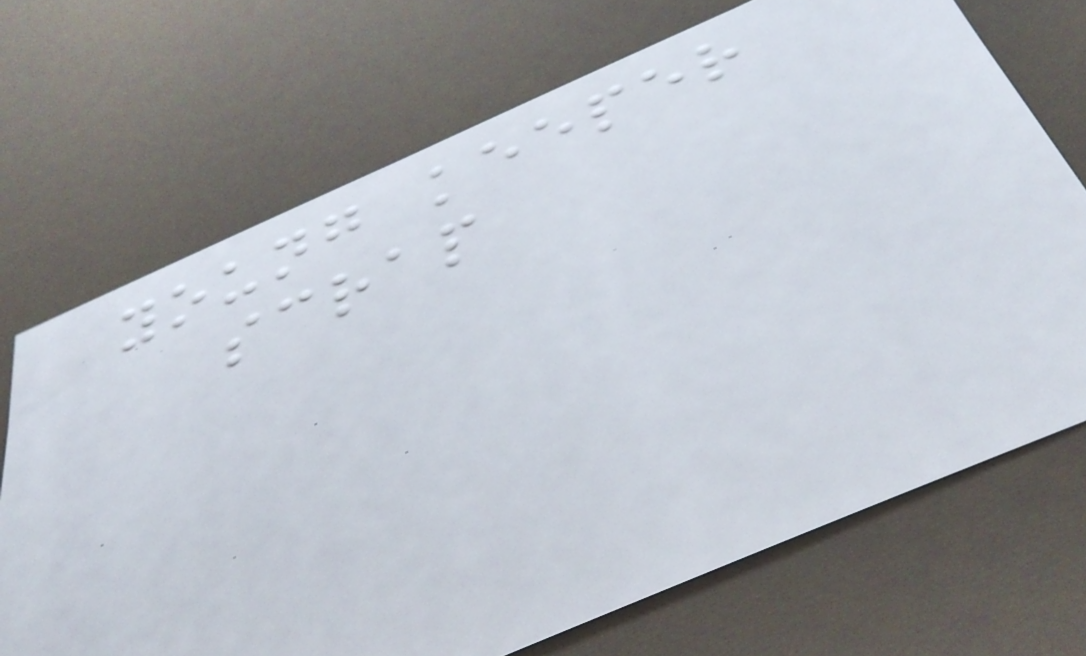young keeper
scrap
